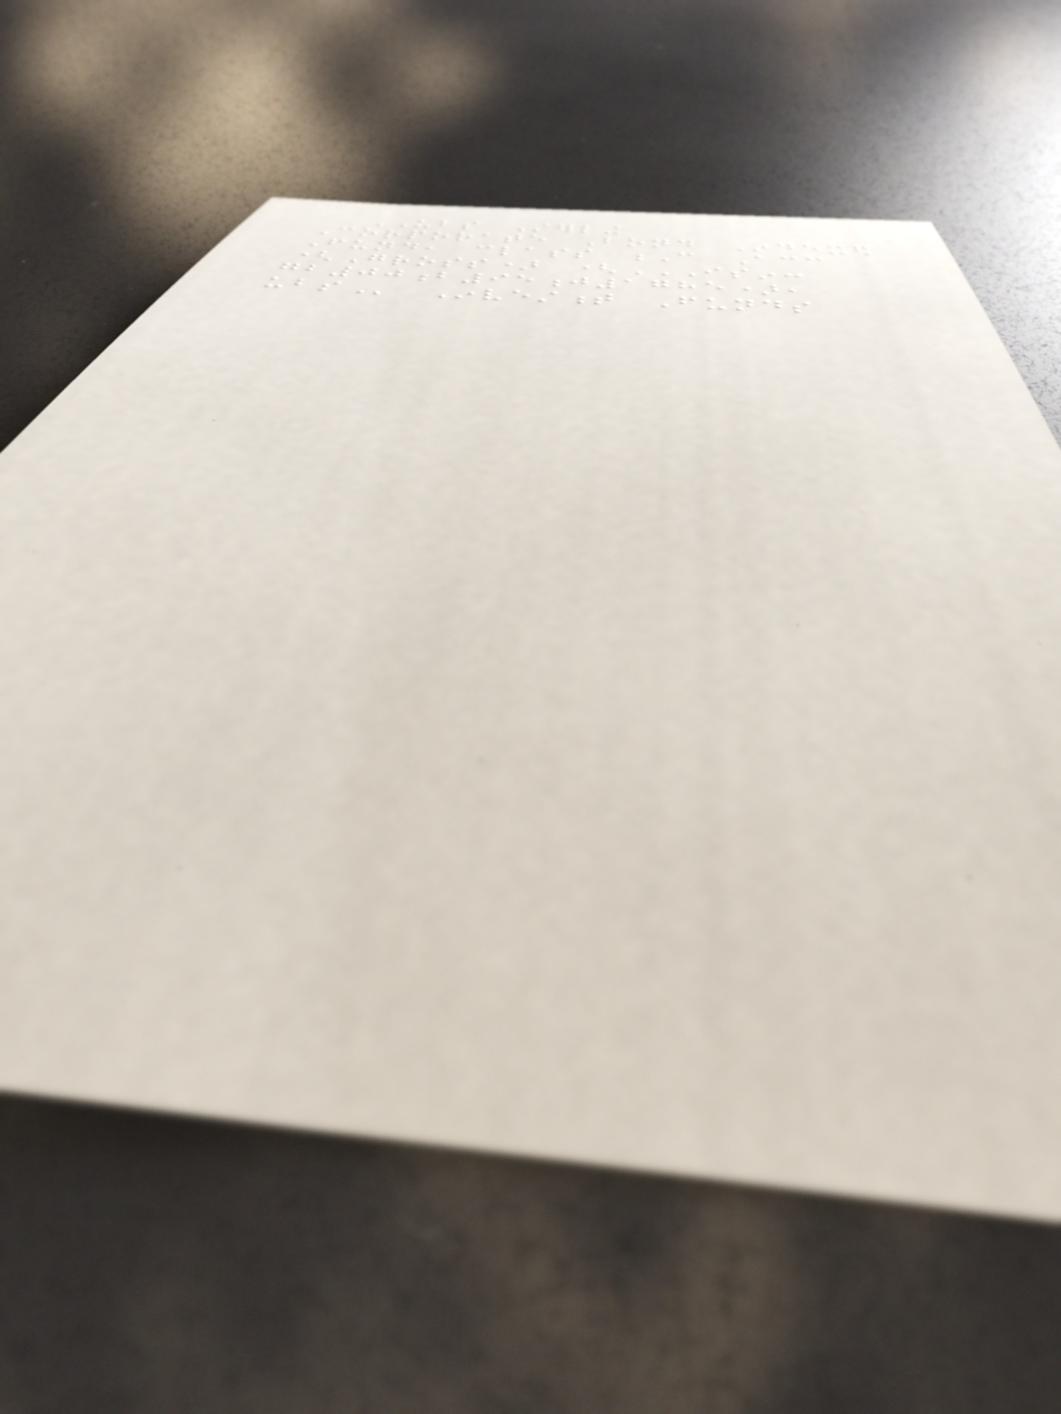UBS Sterling
Corporate Bond Indexed
Fund, class C Acc
(Gross) (ISIN:
GB00B95J1785),
UBS Investment Funds
